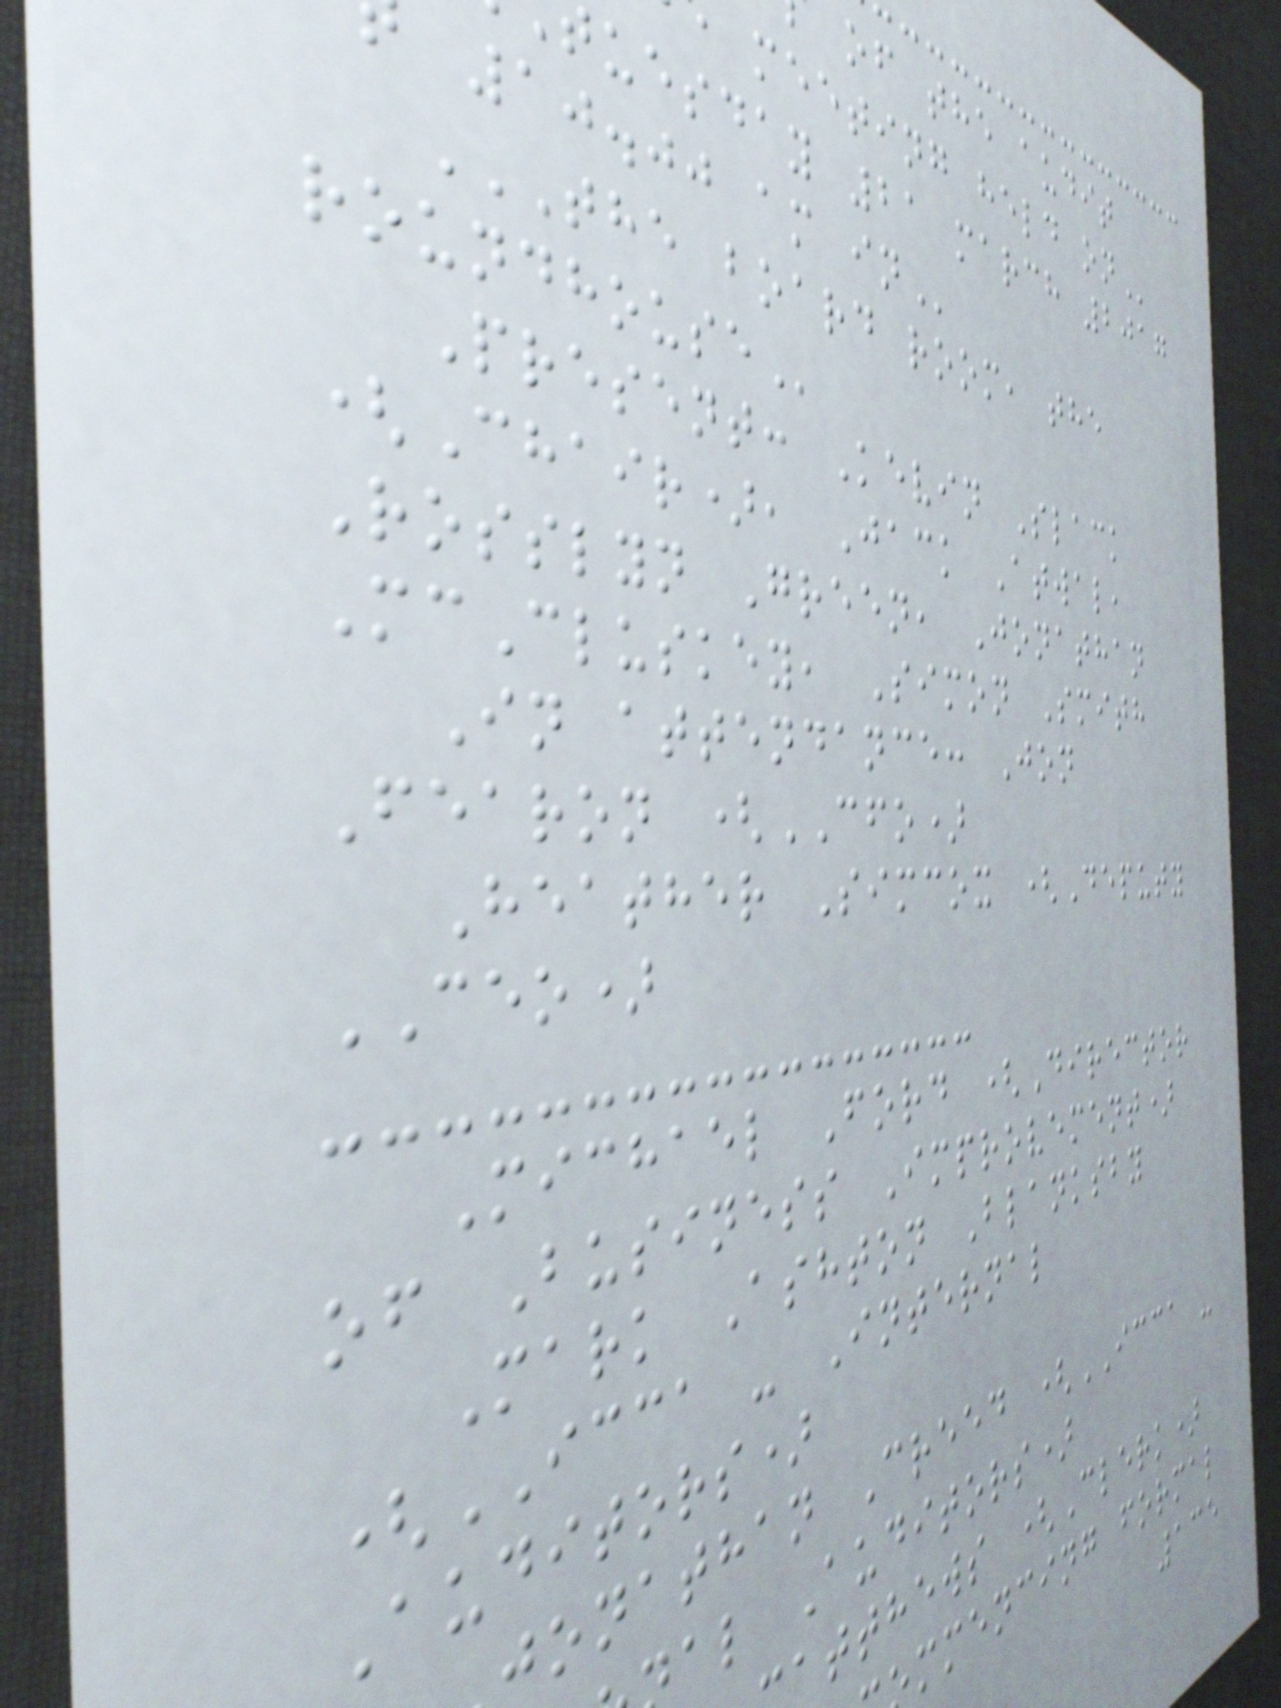of the audit
meeting held
uesday 21 march 2017
10.00 am
THE BOARD ROOM, THE
Present: Kevin Slack
(Chair), Jack Atwal,
Rosslyn Green, Jonathan
McCluskey, Simon Smith
In attendance: Jon
Fearon (CFO)
Heather Simcox (Deputy
CEO)
Michael Ford (Director
of Business Improvement)
Mark Ashton Blanksby
(ICCA - Internal
Auditors)
jonathan Creed (ICCA -
al Auditors)
atthews (Clerk)
mmencing formal
135
